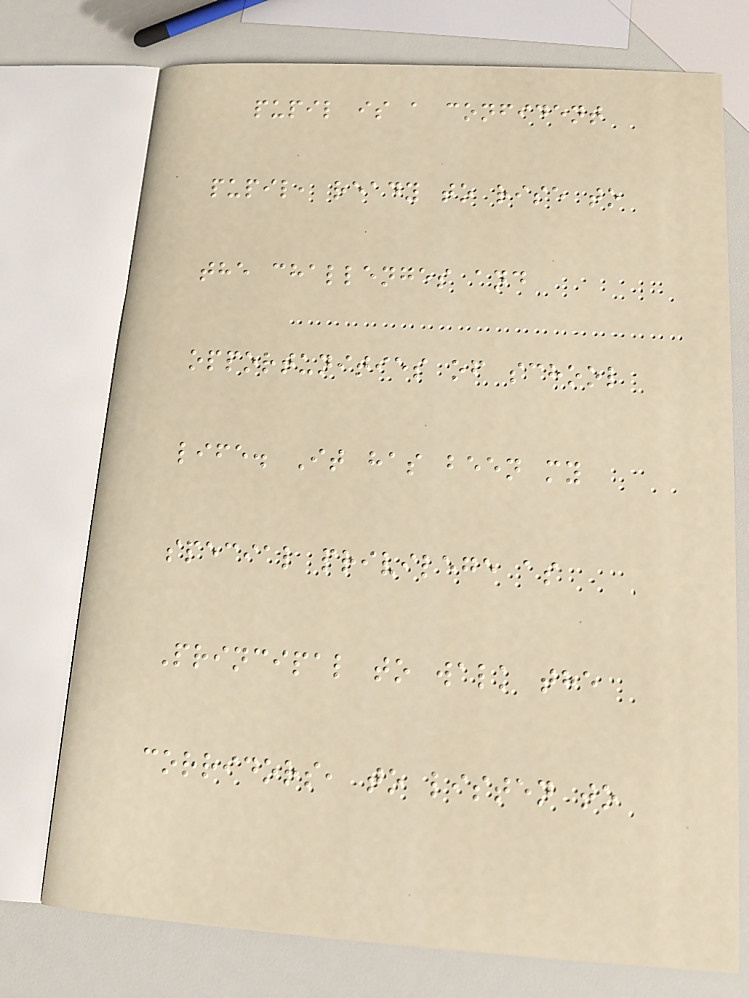pupil is a confident
pupil, ready to rise to
the challenges and
opportunities of school
life. It has been my
special privilege as
Principal to walk the
corridors, to listen to
